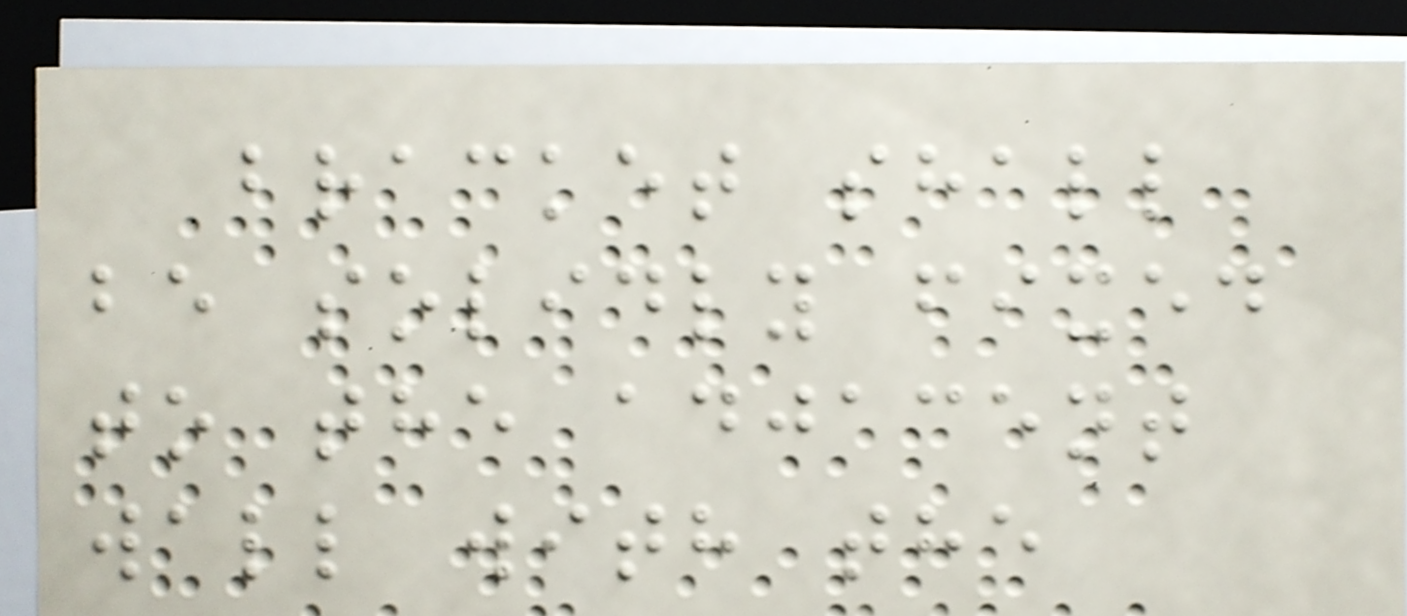bracket shall
be solidly fixed
to the adjacent
wall with the
